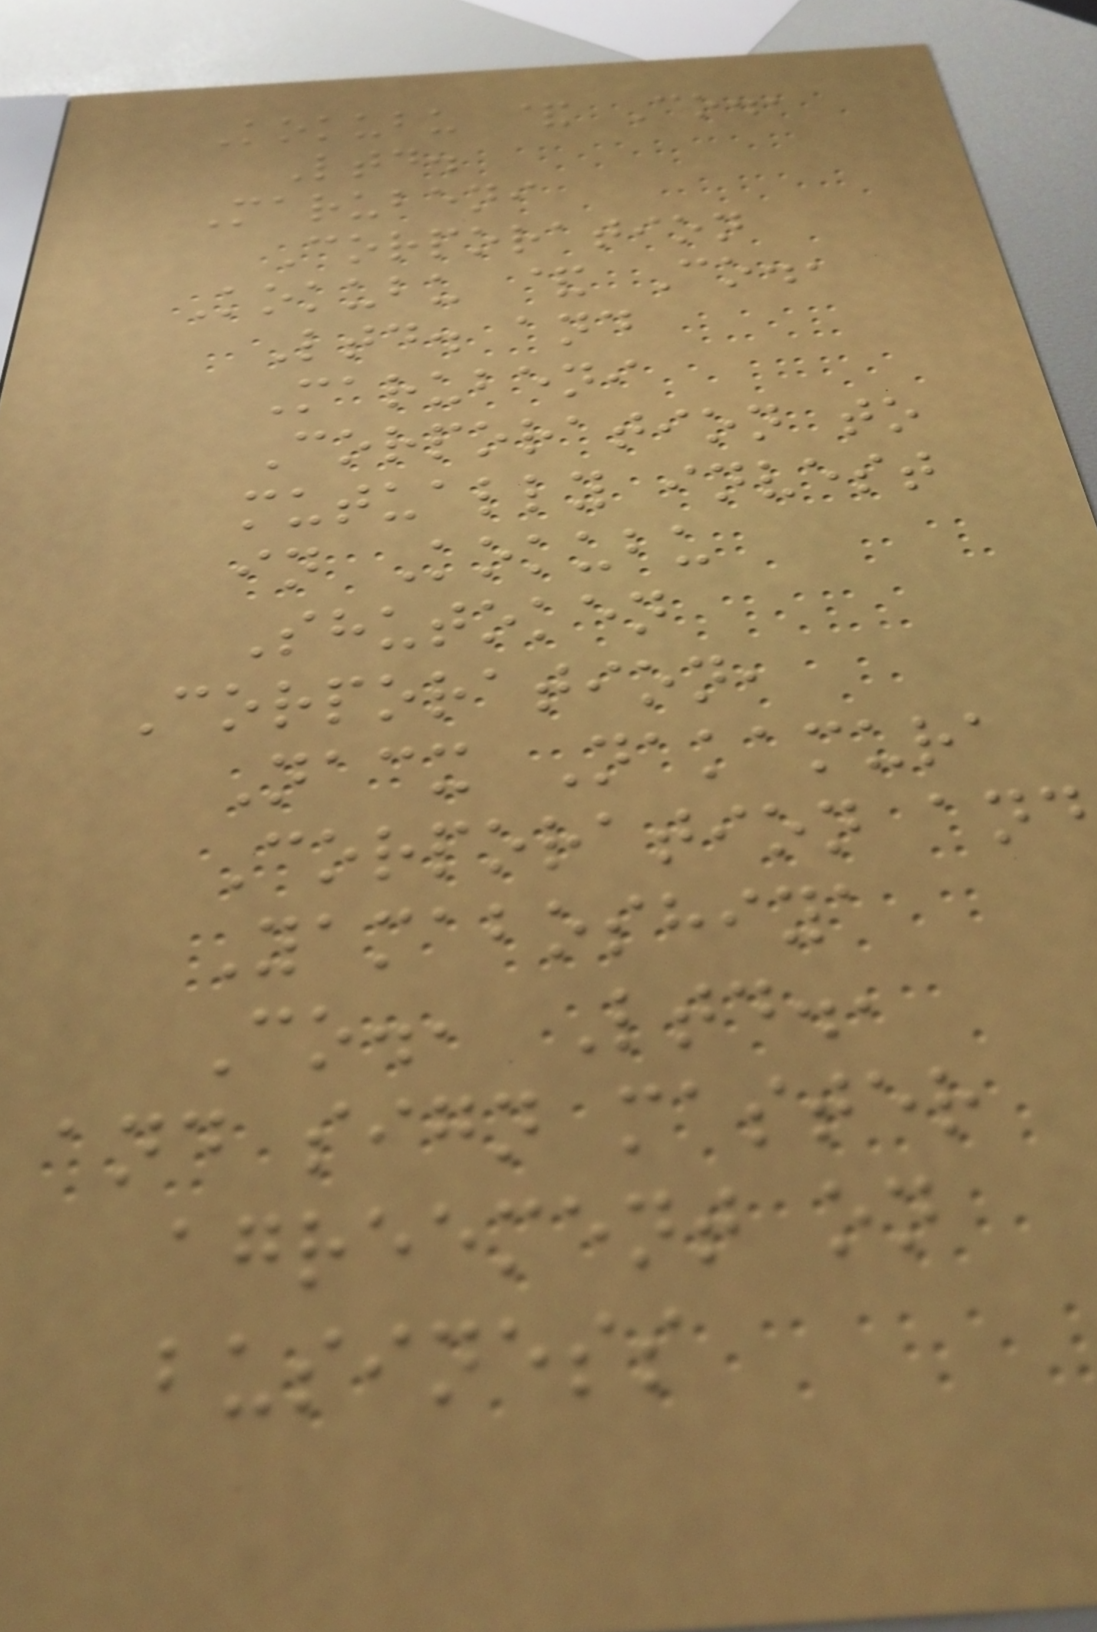Kokubu & Co.,
Ltd.
Marubeni
Corporation
Kokubu & Co.,
Ltd. and
Marubeni
Corporation to
mutually invest
in Kokubu
Shutoken
Corporation,
Nacx Nakamura
Corporation and
Yamaboshiya
Co., Ltd.,
and sign master
agreement on
business
